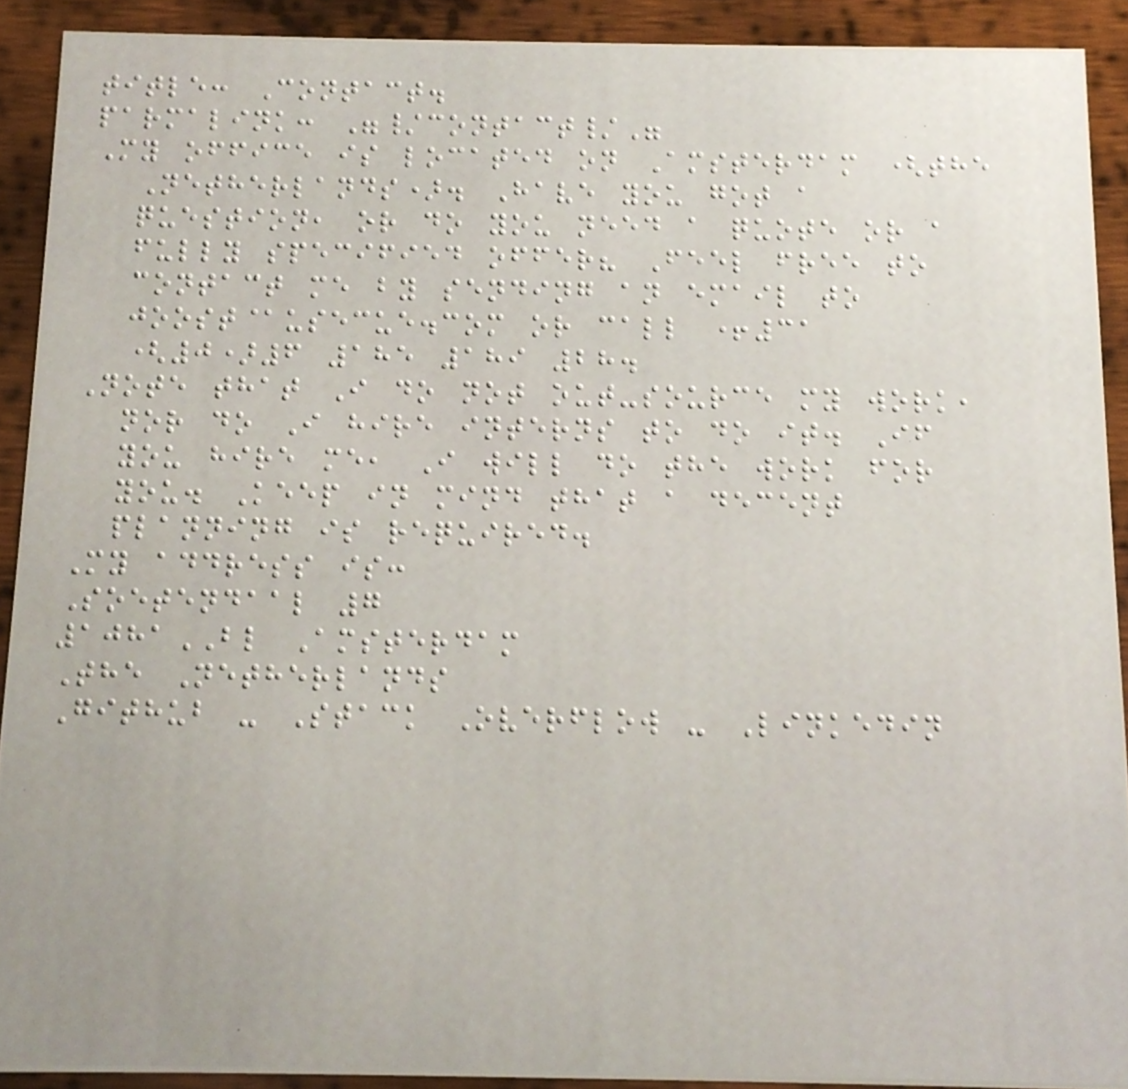title: Contact.
parmalink: "/contact/"
My office is located on Amsterdam (the
Netherlands). Have you got a
question, or do you need a quote or a
fully specified offer? Feel free to
contact me by sending an email to
joost@usecue.com or call +31
(0)6 185 189 28.
Note that I do not out-source my work,
nor do I hire interns to do it. If
you hire me, I will do the work for
you. Keep in mind that a decent
planning is required.
My address is:
Soetendaal 7
1081BL Amsterdam
The Netherlands
Github - Stack Overflow - Linkedin
